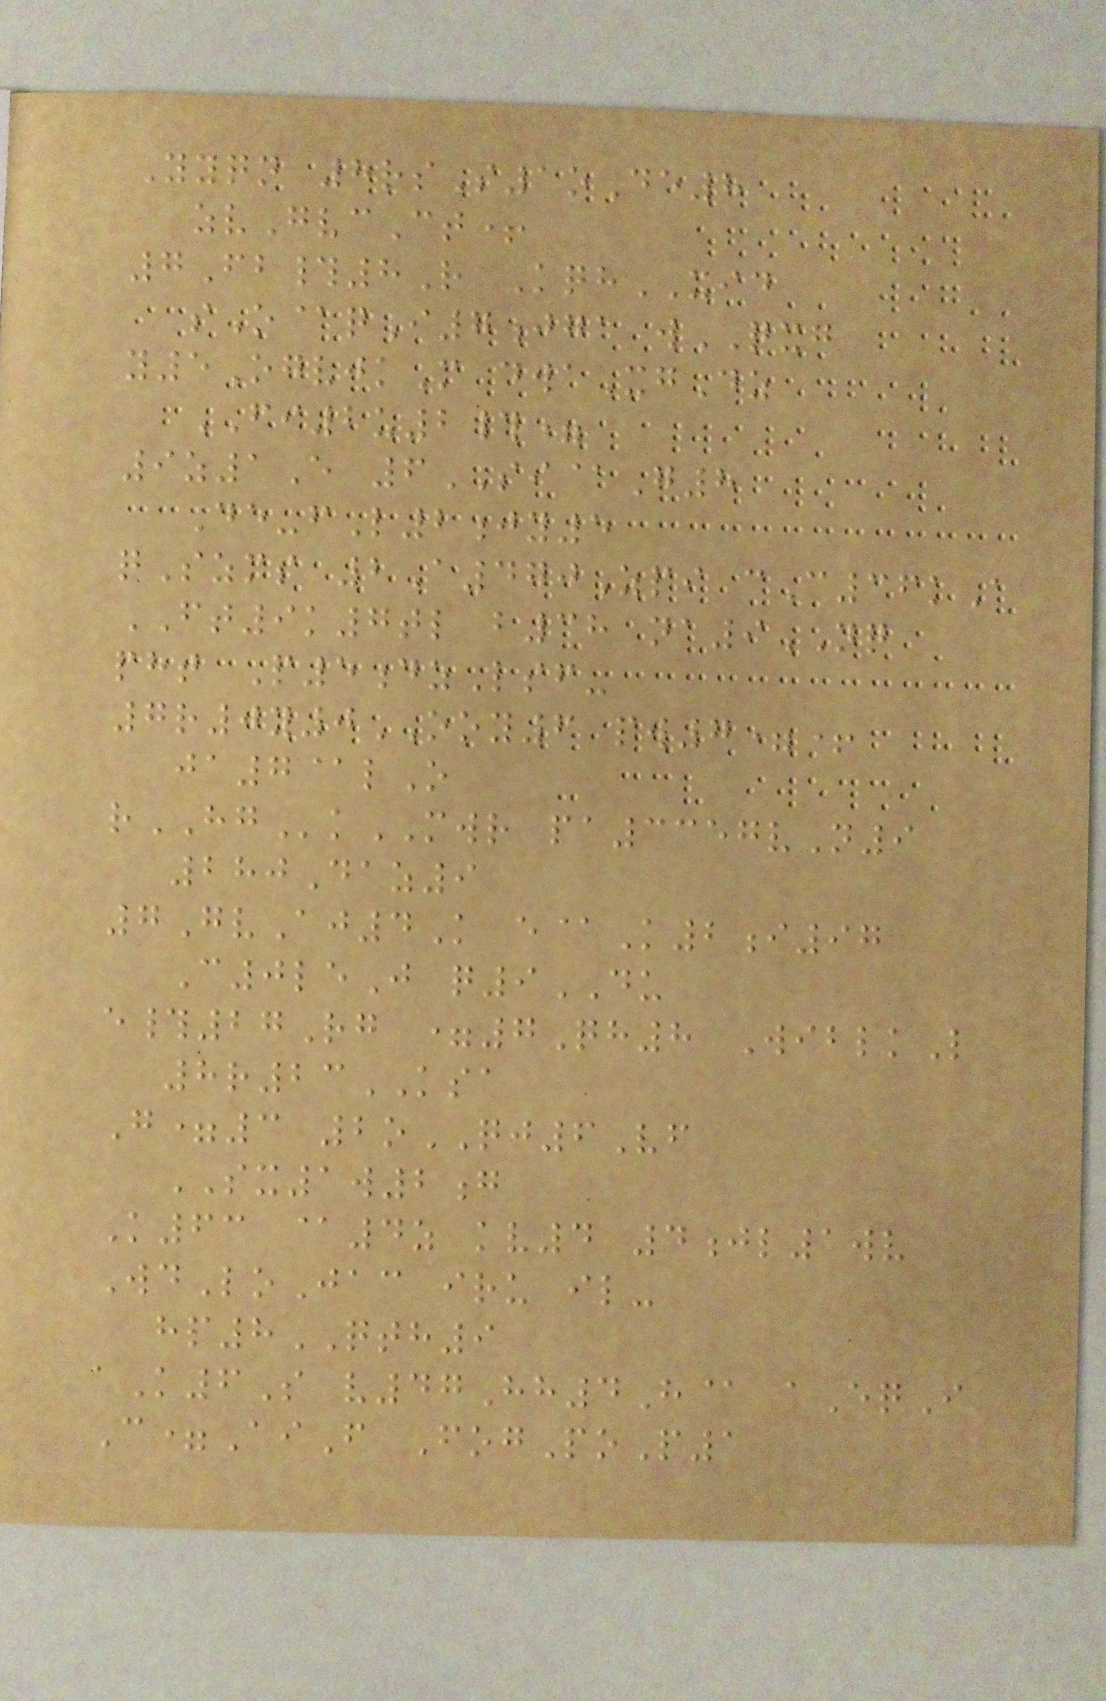Yyqn 8rsS1oDe8
zvGvcCt+
7Fb#8R KqhXID
sO@qI7jga wQXG
y5OgvjkM dwaXgDz
FI2u2#=
9z1E 6SI@G8
De-fL2jy5
qSzms 2A470Zpi cC36kA
FT9k7tl b38 na9NQ
pht P5dzLsf-
7r0y0OOY6 pw7=+
ja7@lO
rHGkMWR pa3357vN9
280Daz9
7GvAj4K e@K2i97
C0leJ q9DU
e#27Rg =7Qh8 WiblkL
8r23KSA
G=3 2oQJ6Vf
SX1w2g
K63 @4z kv4 4jl1wv
WdLoJac iru il-
hp8QTH9
aK6S v47Hh4H@ aEqI
C=AiF FogPoP1
